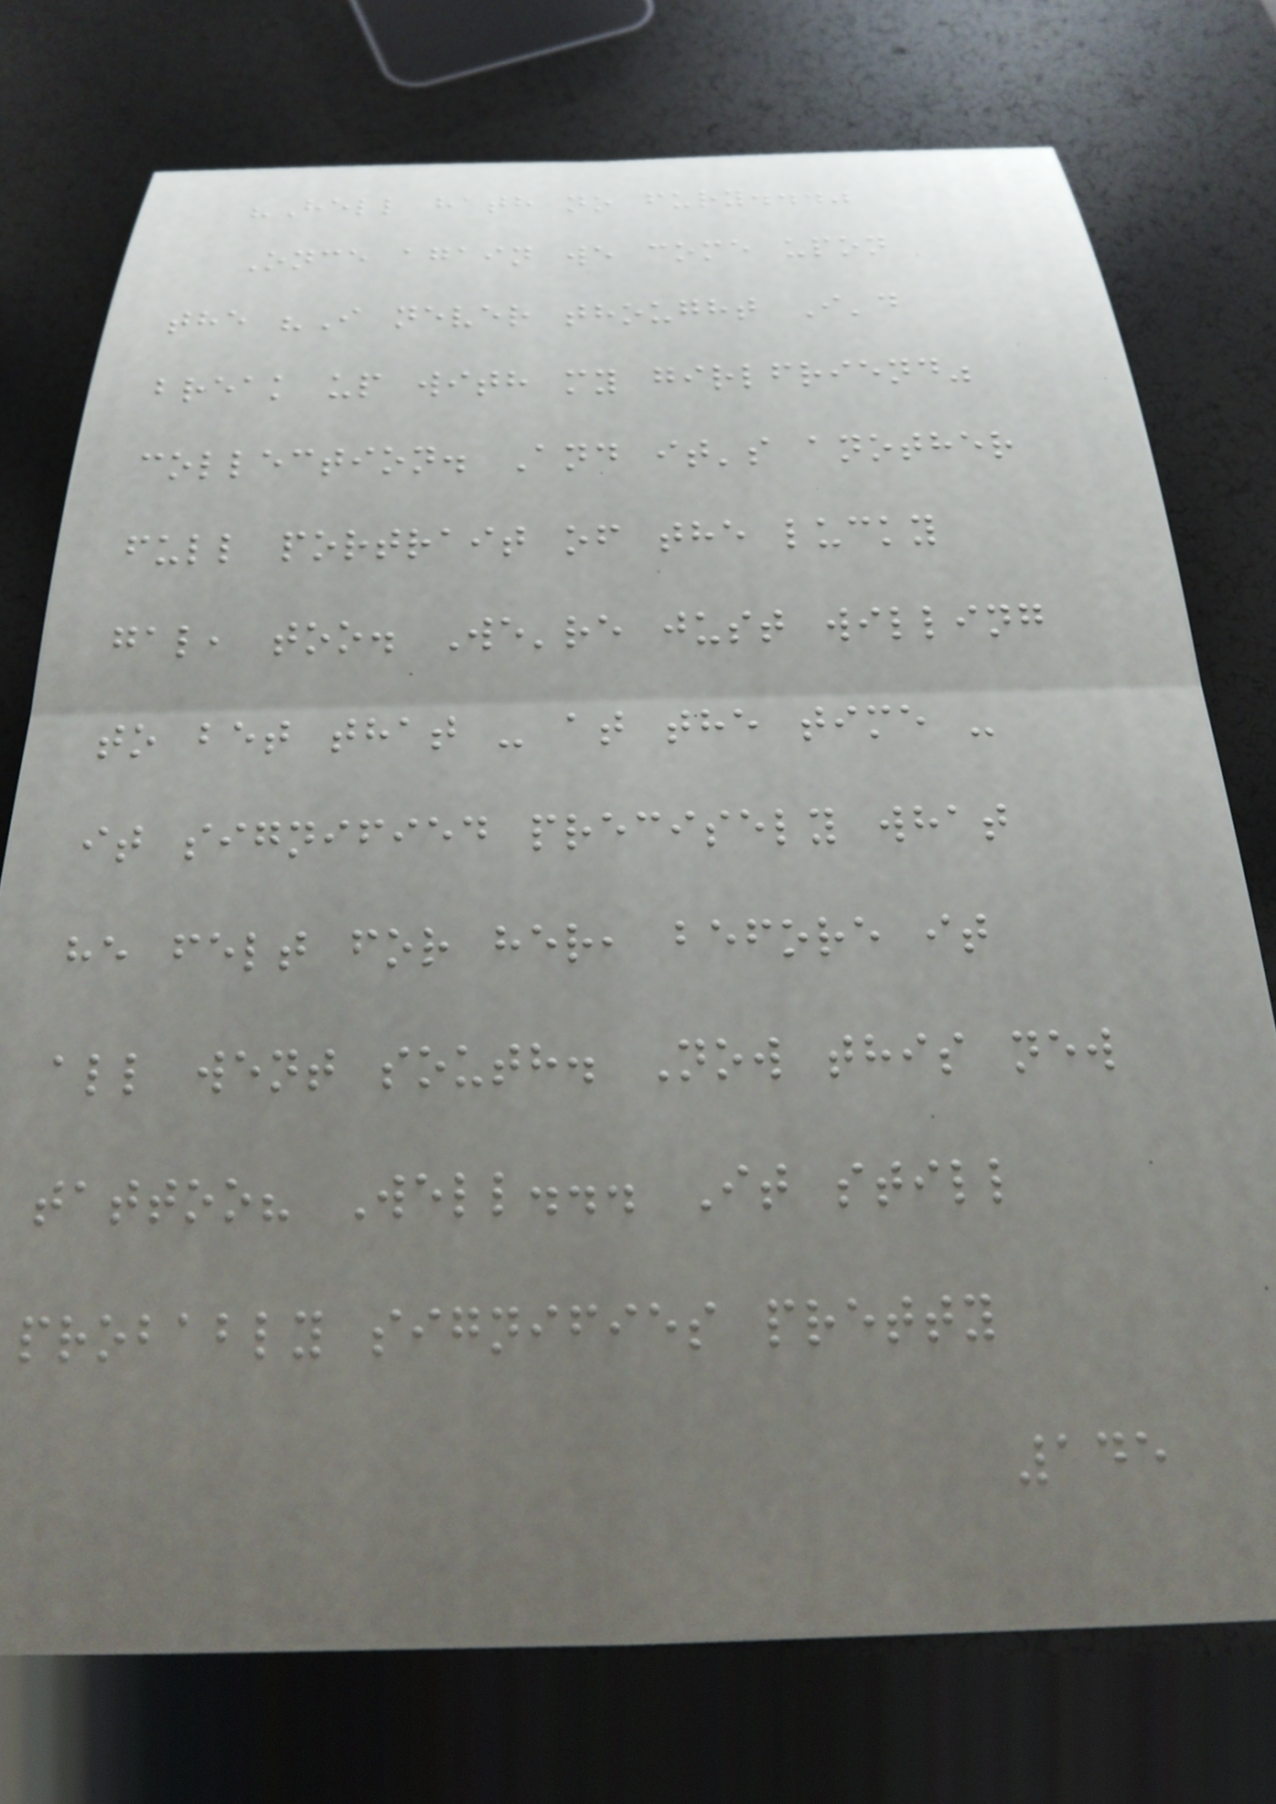"Hell hath no fury..."
Once again we come upon
the "I never thought I'd
break up with my girlfriend"
collection. And it's another
full portrait of the lucky
gal, too. We're just willing
to bet that - at the time -
it signified precisely what
he felt for her, before it
all went south. Now this new
tattoo? Well... It still
probably signifies pretty
145
